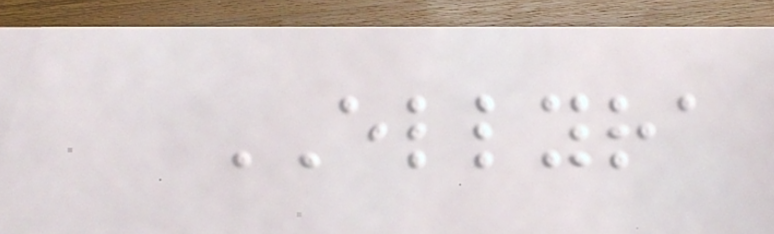ELLYRA
